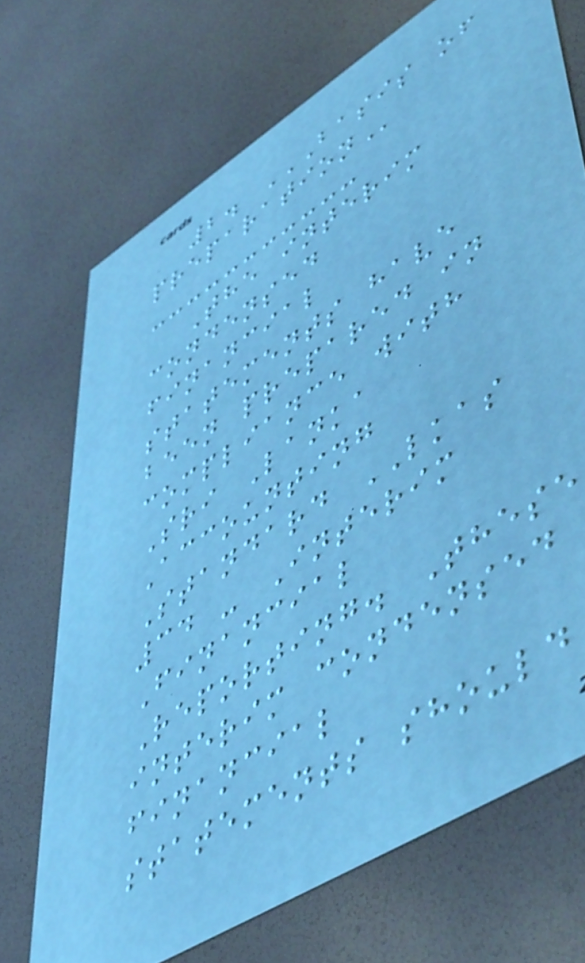2. BASIS OF
PREPARATION
The interim
condensed
financial
statements have
been prepared in
compliance with
Sri Lanka
Accounting
Standard LKAS
34 - Interim
Financial
Reporting. These
interim condensed
financial
statements should
